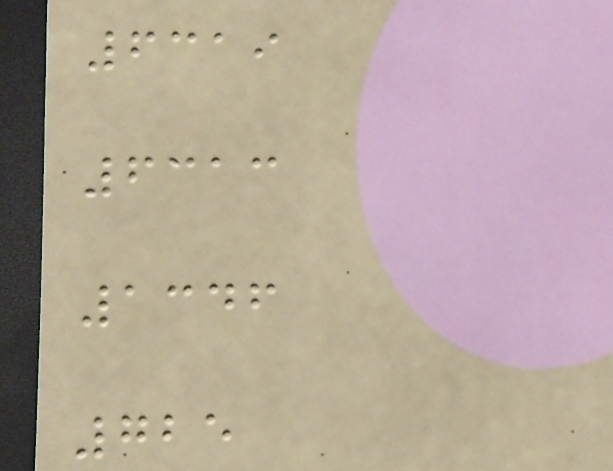6319
6313
1346
725
